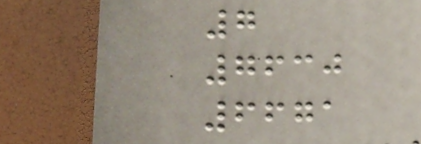7
7630
6671
